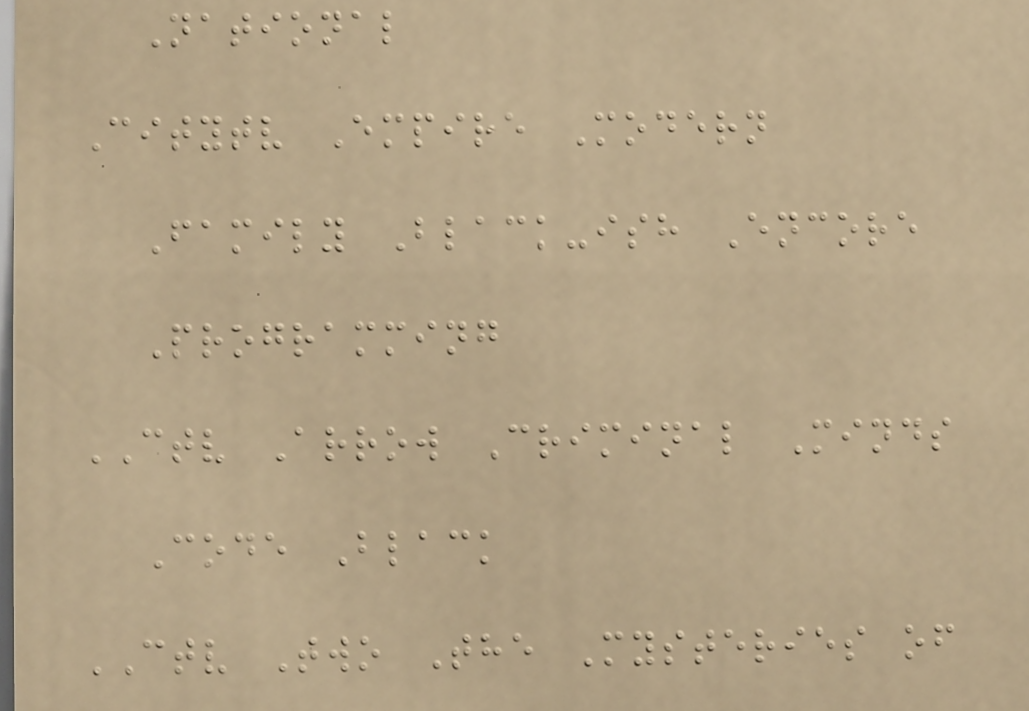National
Citytv Empire Modern
Family Black-ish Encore
Programming
CTV Arrow Criminal Minds
Code Black
CTV Two The Mysteries of
